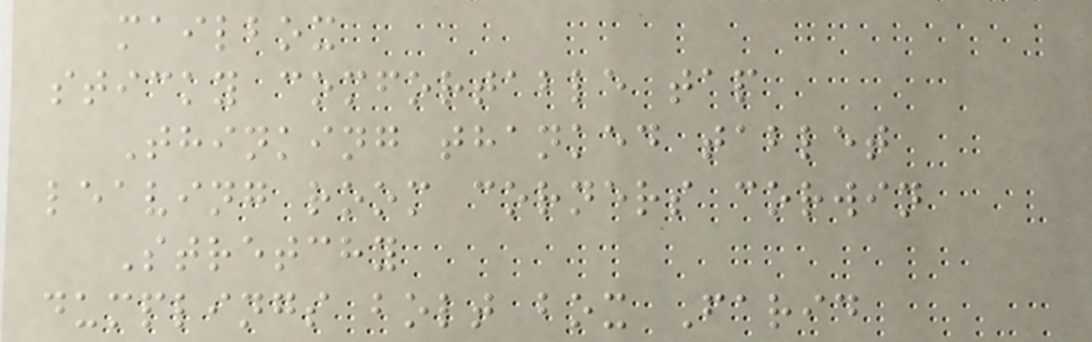mailbox
sticky comfortable tap
Thinking thanked tablet
leaving room corners corwin
Stretchy
dumplings bolt box Farid
